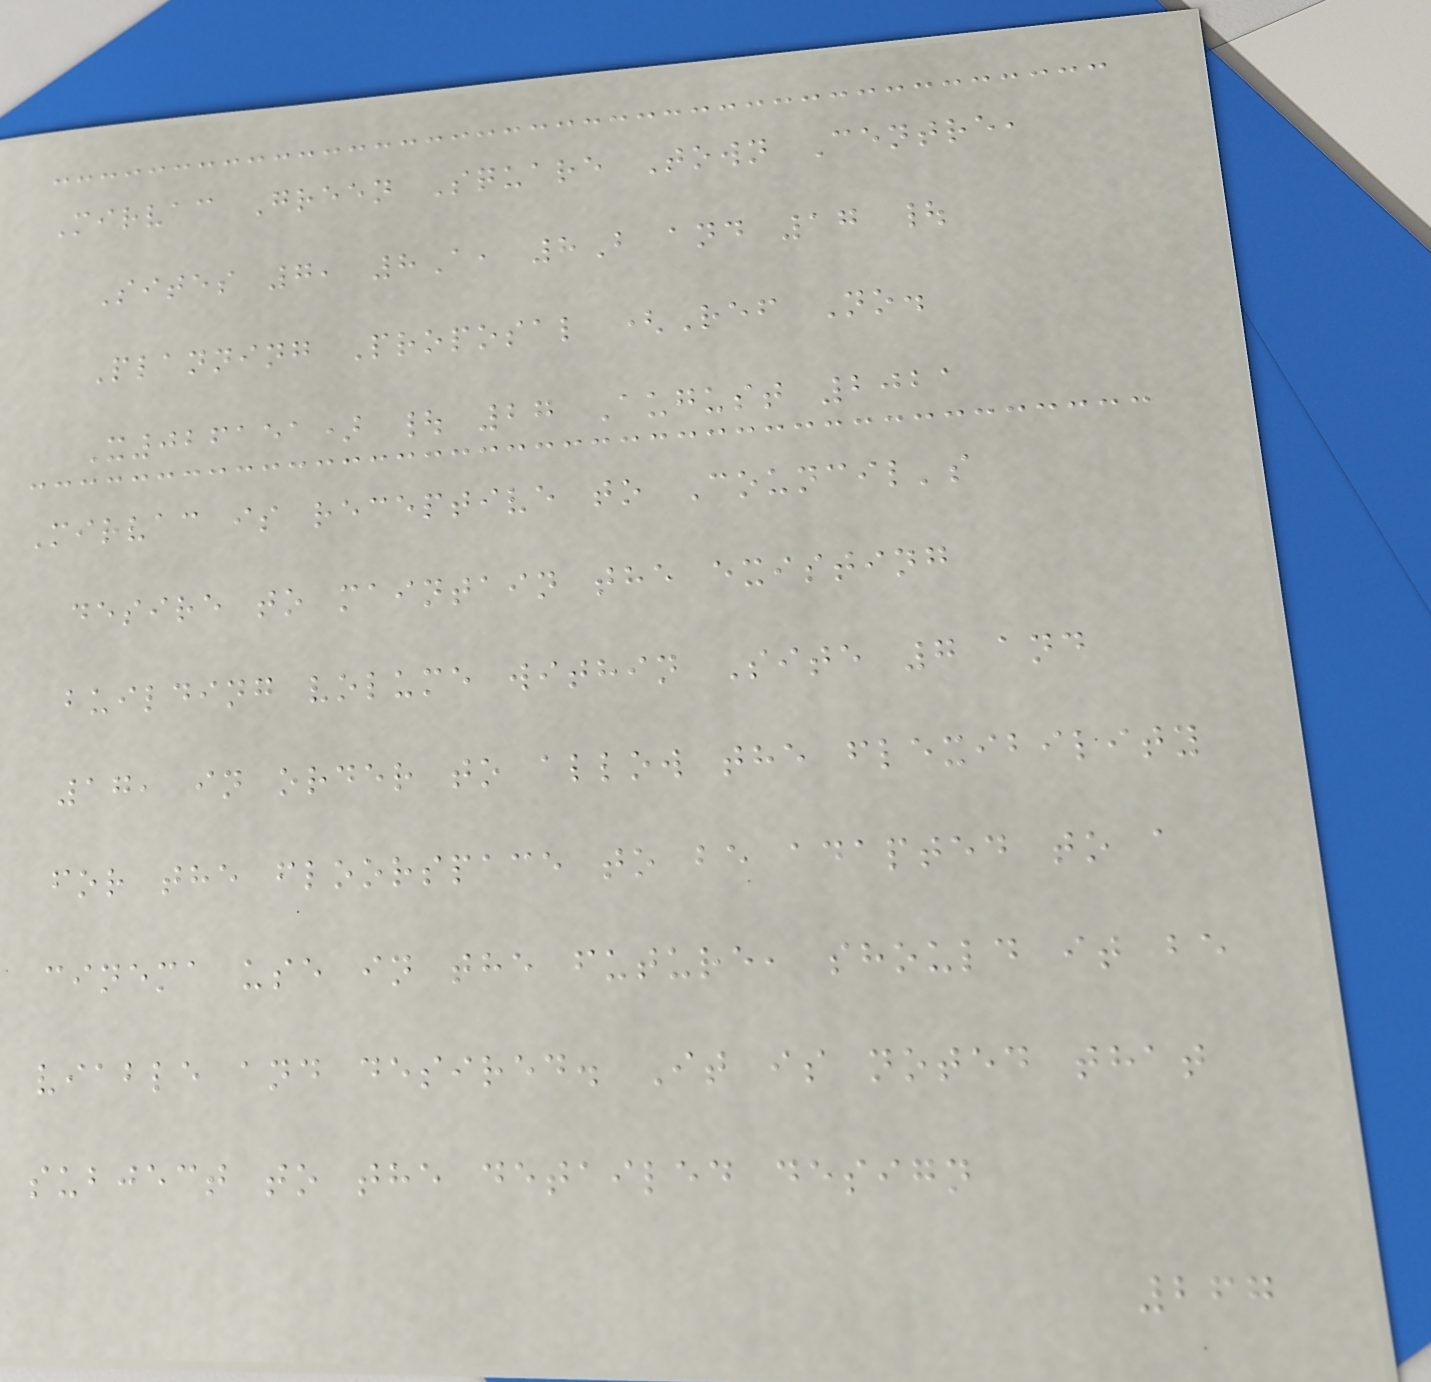Mirvac Green Square Town Centre,
Sites 7, 8A, 8B and 17 |
Planning Proposal (Ref No.
X026151) | 27 August 2021
Mirvac is receptive to Council's
desire to maintain the existing
building volume within Site 7 and
17, in order to allow the flexibility
for the floorspace to be adapted to a
cinema use in the future, should it be
viable and desired. It is noted that
subject to the detailed design
267
